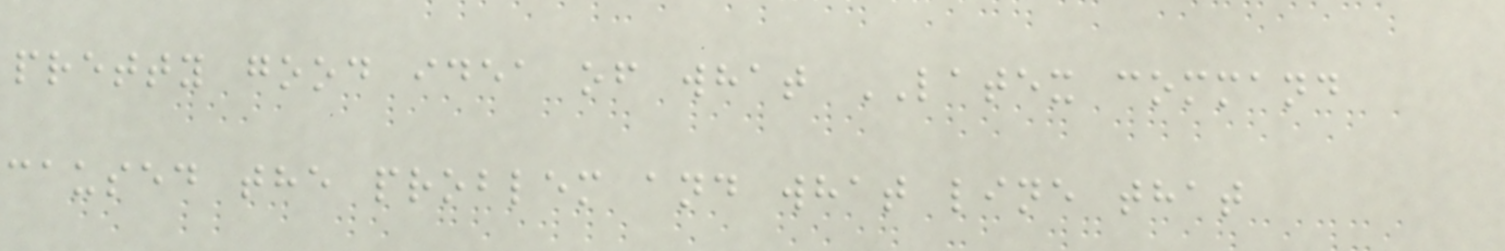pretty good idea of what LATEX command
caused the problem and what line that
